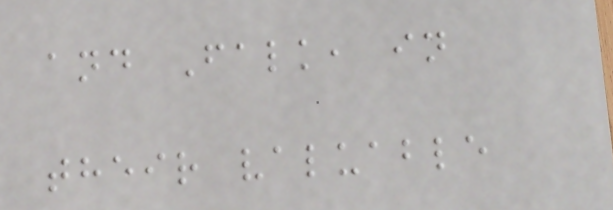and Falk, in
their valuable
